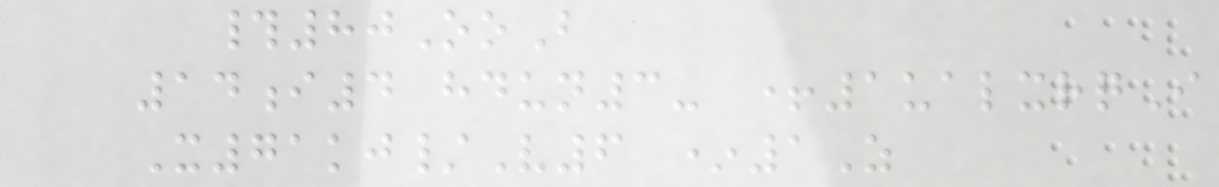#80OoB
14i4 hdun3- +1ualxrqI
X71kj/V6 *1Z
